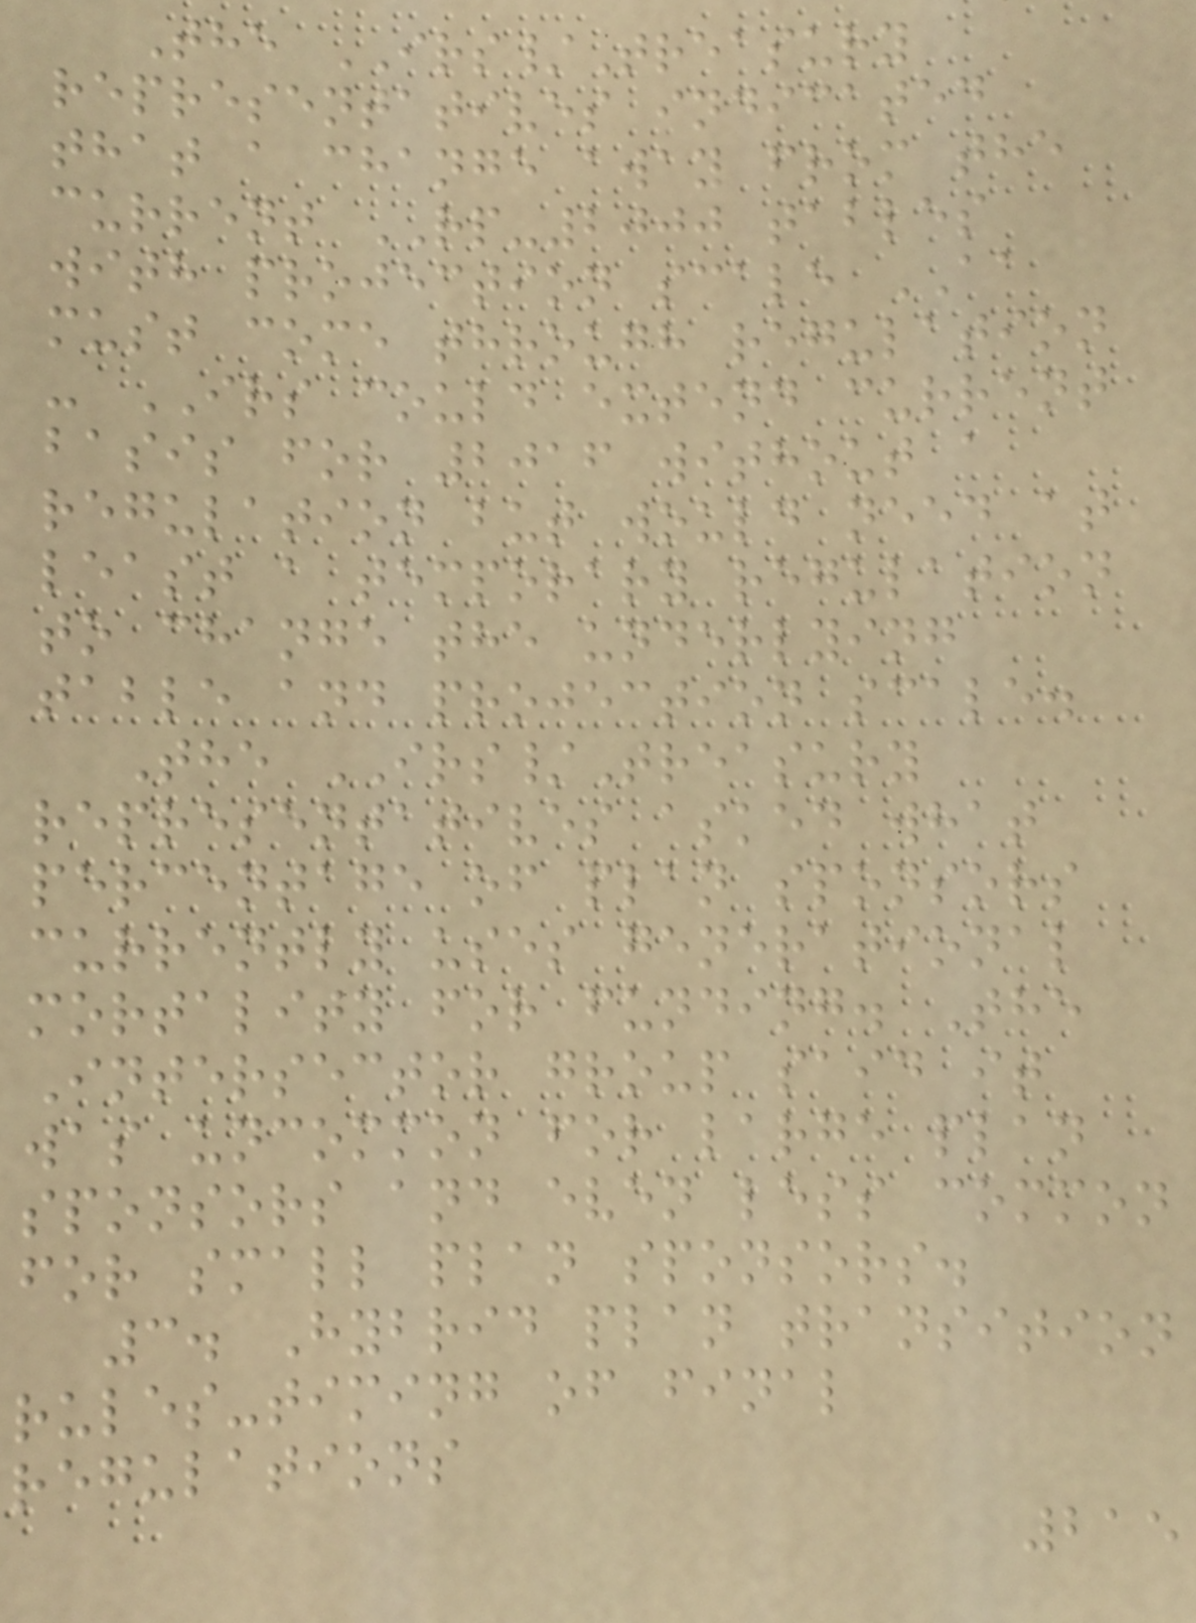The IRS/Treasury
representatives indicated
that a change away from the
current RP-2000 tables
with projection scale AA
must come through regulation
- IRS could extend current
basis for 2016 without a
regulation but would need at
least a temporary regulation
to change the underlying
table and projection scale.
The IRS/Treasury
representatives asked what
percentage of plan sponsors
currently uses generational
mortality for funding. The
Intersector group said it
was uncommon for large plan
sponsors and even less common
for small plan sponsors.
3. Hybrid plan transition
rules-timing of final
regulations
215
